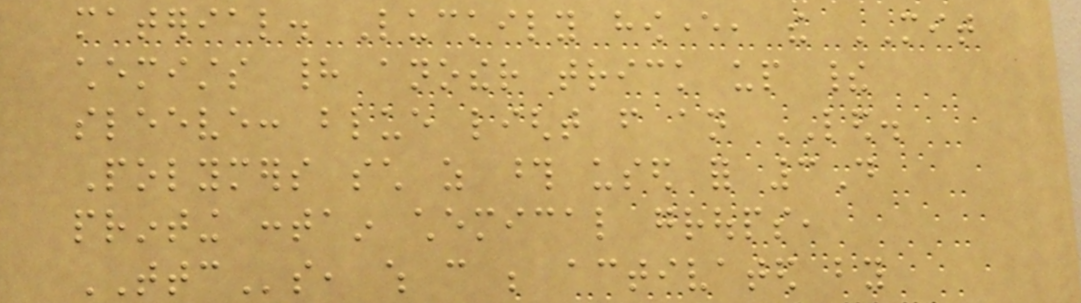material. Luckily however, the MIT
chemists had another trick up their
sleeve: blue light from an LED.
Polymers such as those used for 3D
printing contain chemical groups,
TTCs, which can be activated by
